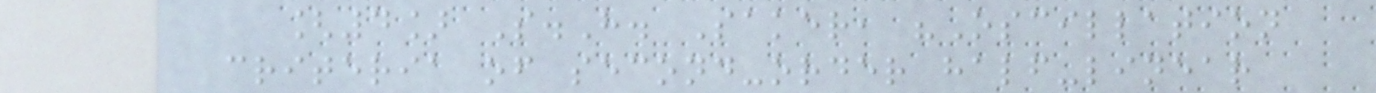[4] S.H. Saker, "Oscillation
criteria of second-order half-linear
